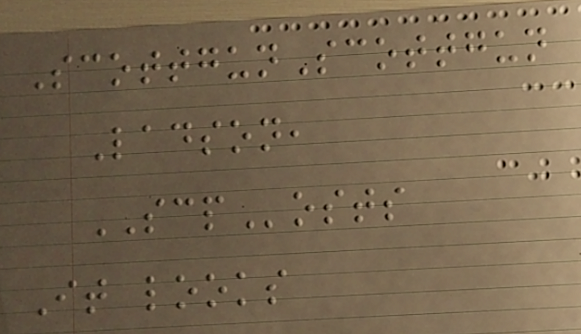ScottgunScottgun
Ladson,
SCPosts
It looks
